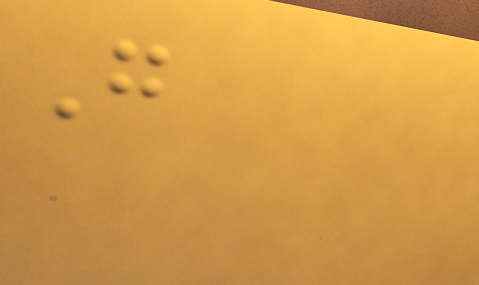Go
